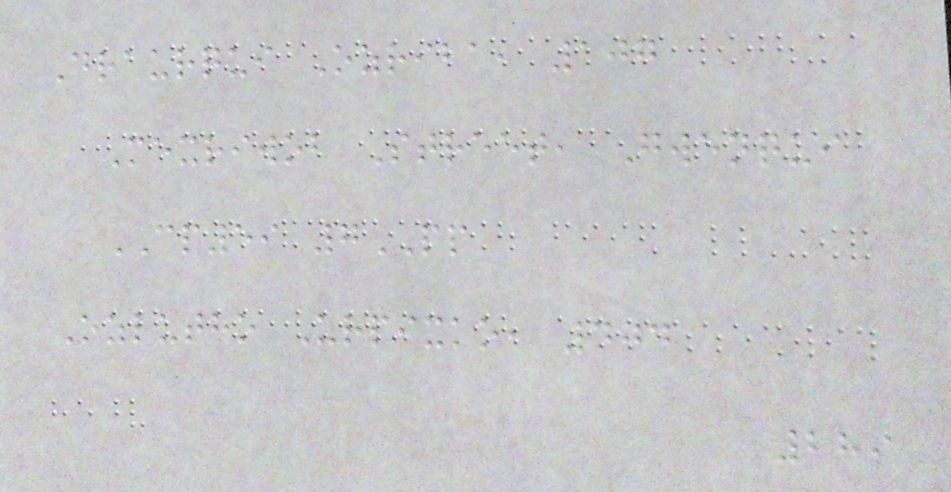Draurqui Ozriba, 107
Mexriwob Street, Gwenqui
CP59 7PP
Ozlutho Urpixko, 404
289
